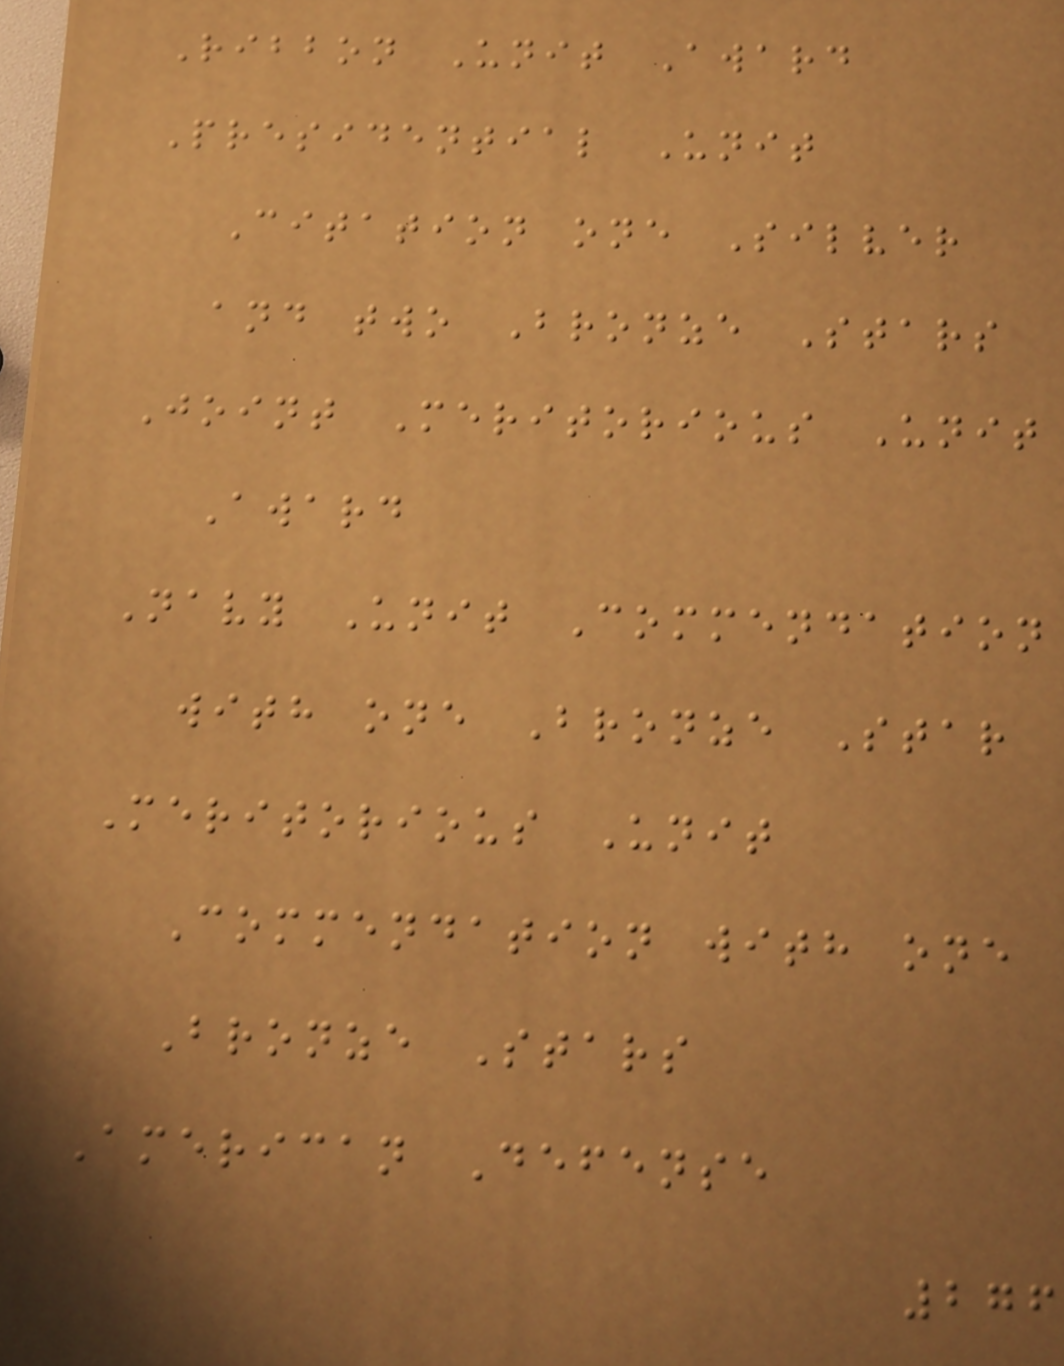Ribbon Unit Award
Presidential Unit
Citation one Silver
and two Bronze Stars
Joint Meritorious Unit
Award
Navy Unit Commendation
with one Bronze Star
Meritorious Unit
Commendation with one
Bronze Stars
American Defense
276
